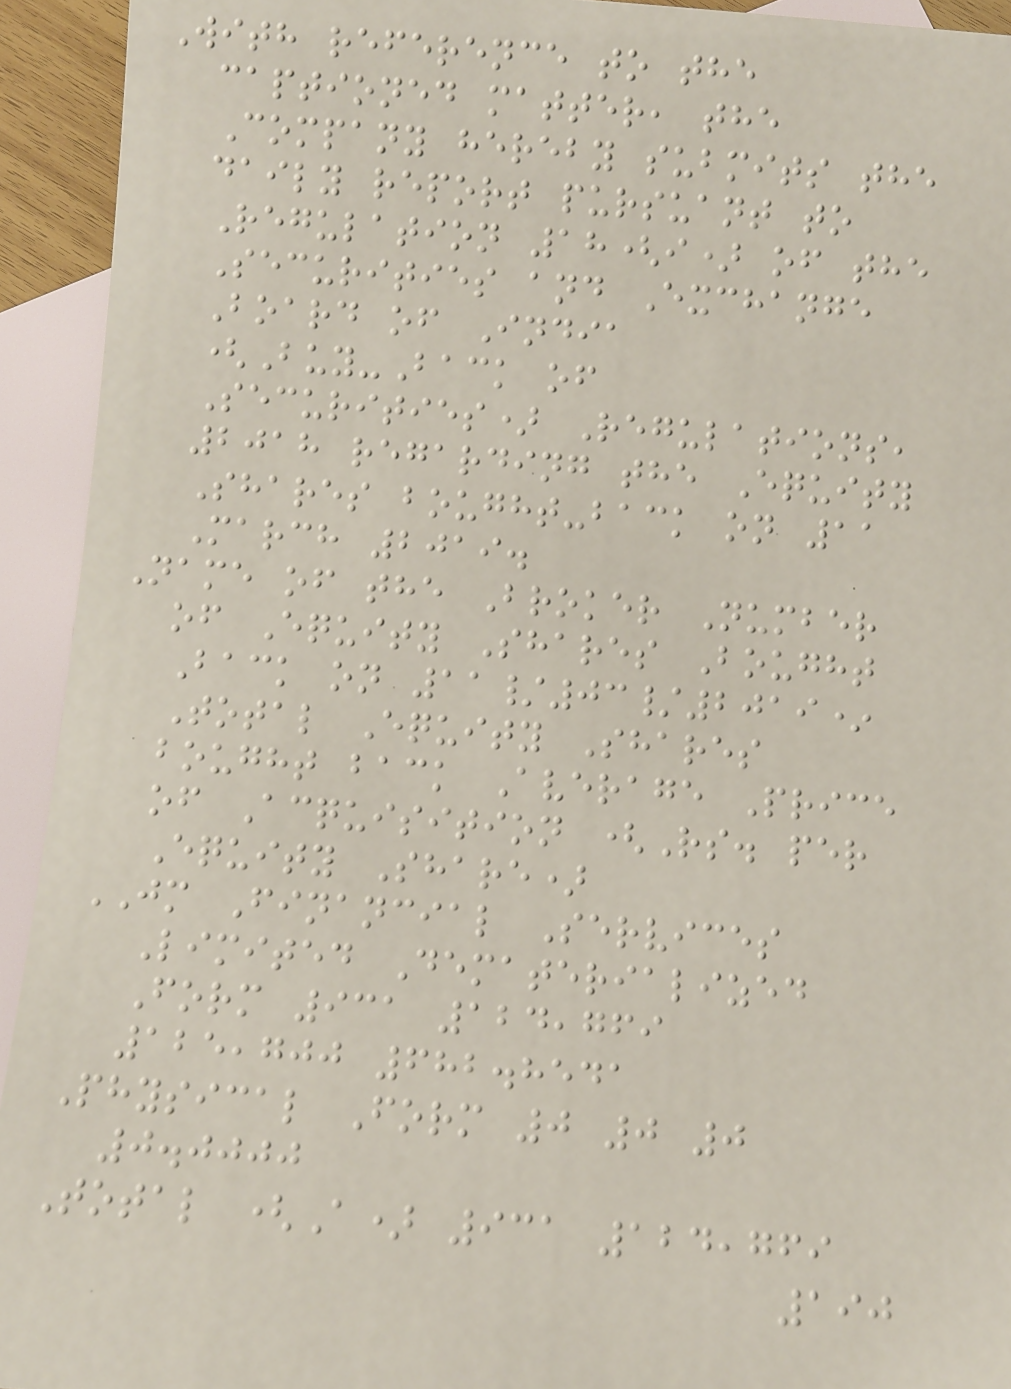With reference to the
captioned matter, the
Company hereby submits the
daily report pursuant to
Regulation 18(i) of the
Securities and Exchange
Board of India
(Buy-Back of
Securities) Regulations,
2018 regarding the Equity
Shares bought-back on 11
March 2019.
Name of the Broker Number
of Equity Shares Bought
Back on 11/03/2019*
Total Equity Shares
bought back Average Price
of Acquisition (Rs. per
Equity Share)
JM Financial Services
Limited Dematerialized
Form 931 124,769
125,700 682.8541
Physical Form 0 0 0
0.0000
Total (A) 931 124,769
190
